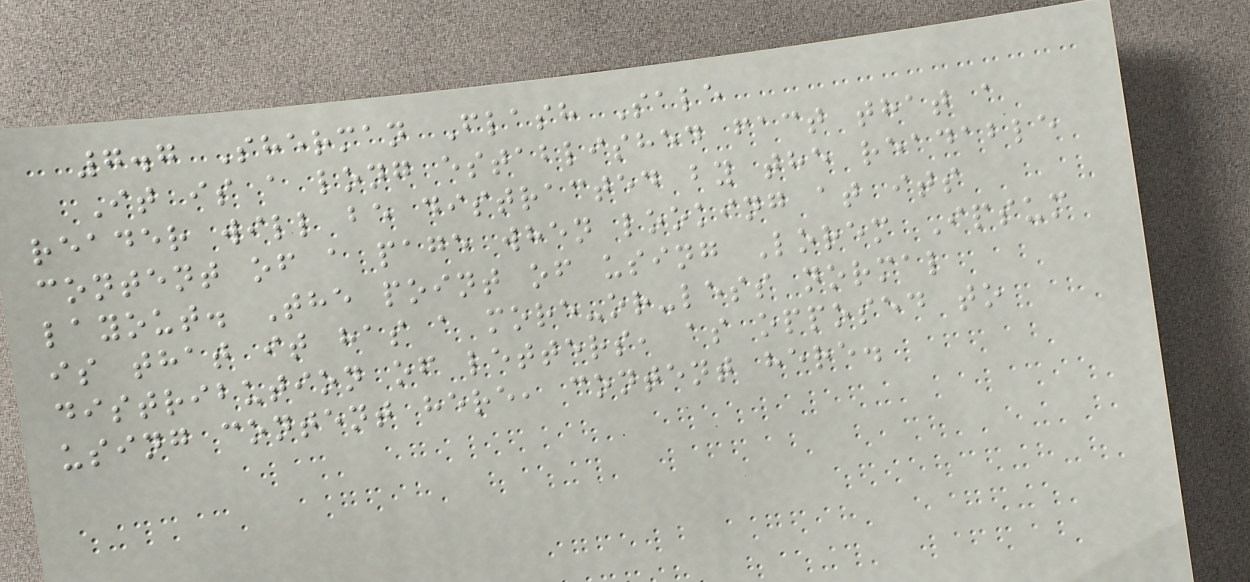7.7 Sherman Flash Sale
It is a long established fact that a
reader will be distracted by the readable
content of a page when looking at its
layout. The point of using Lorem Ipsum
is that it has a more-or-less normal
distribution of letters, as opposed to
using content here, content here.
